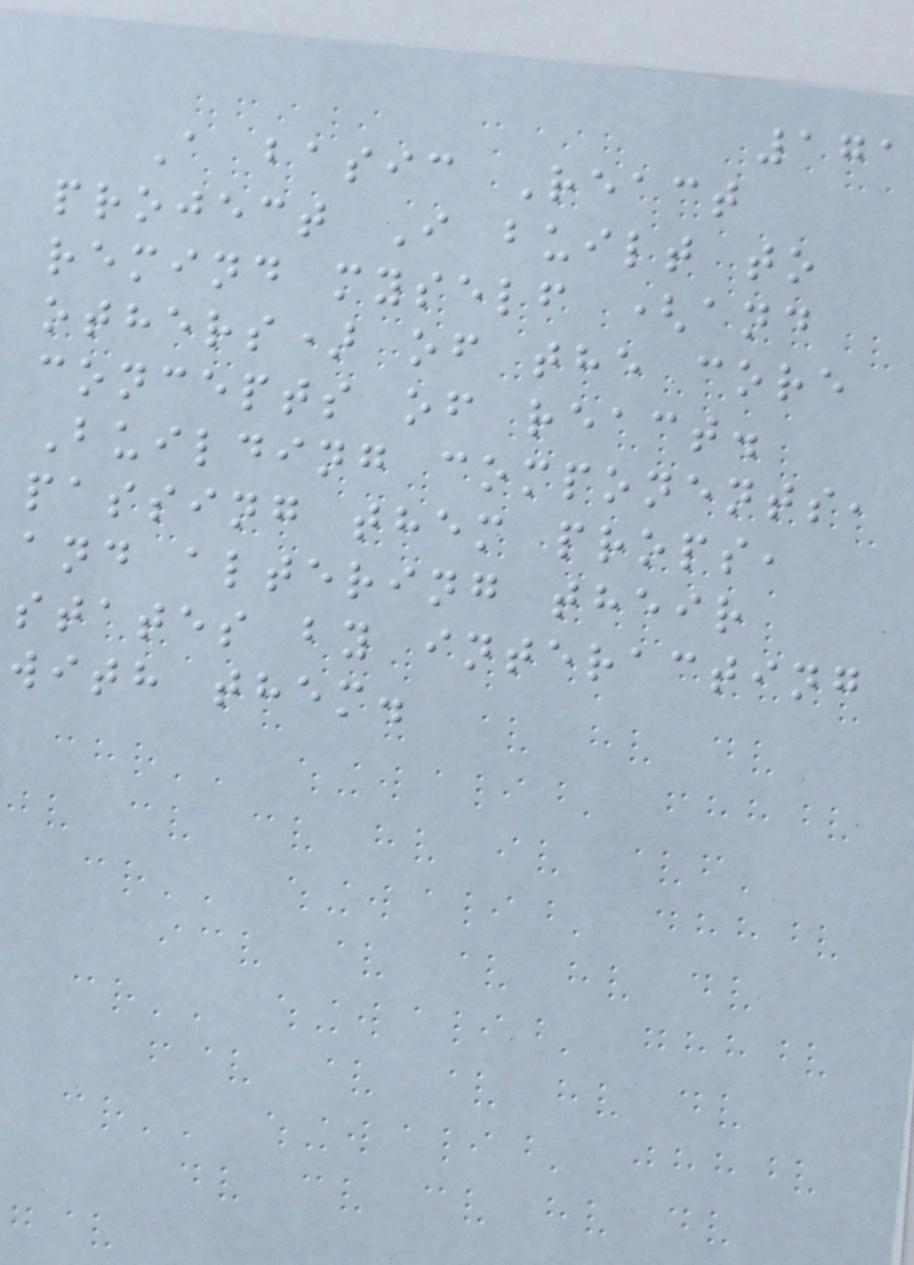171
A basic React
project I built to
remind myself (and
others) of the core
concepts of react.
Building components,
passing them props,
and altering their
states by interacting
with them.
